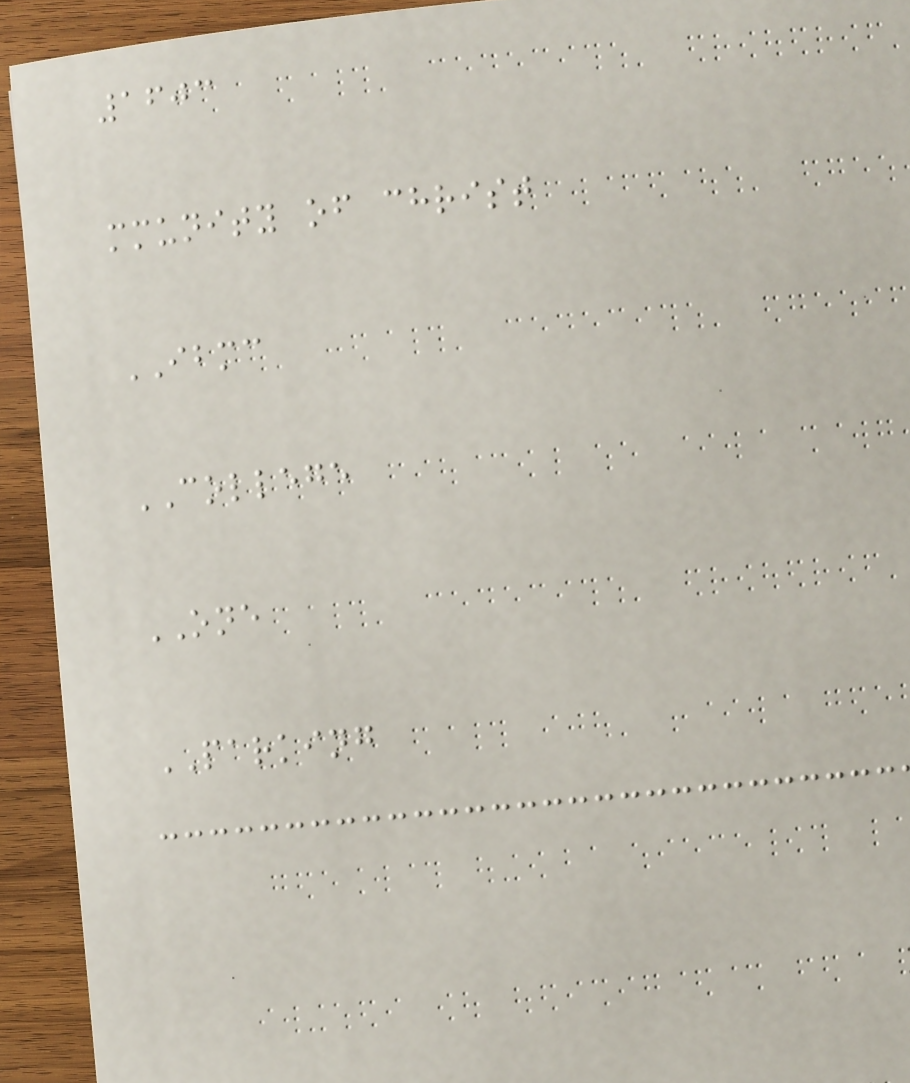1603
mmunity of christ
IBMC
COLLEGE
ONE
PARKING
